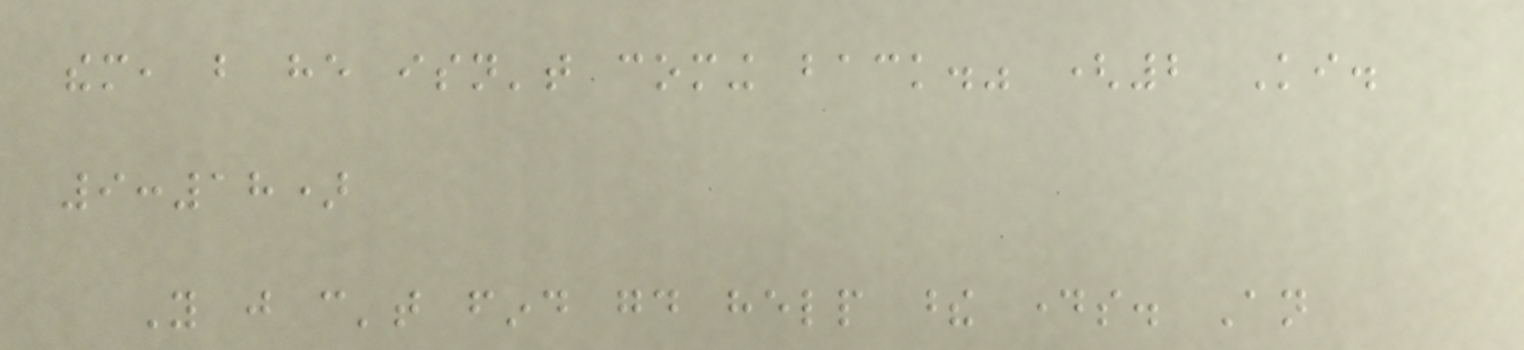them, but he isn't coming back." (2 Ki.
9:18)
You just can't find good help these days. An
